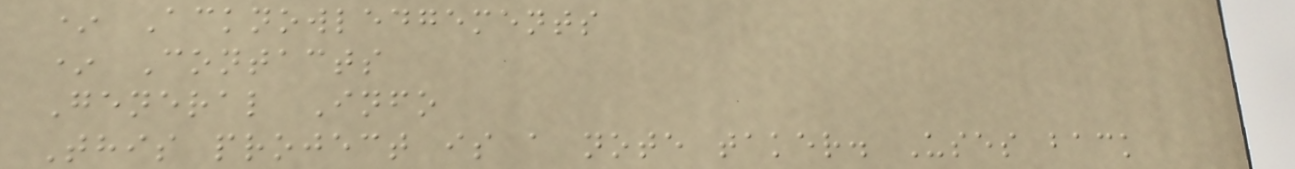* Acknowledgements
* Contacts
General Info
This project is a note taker. Uses back
